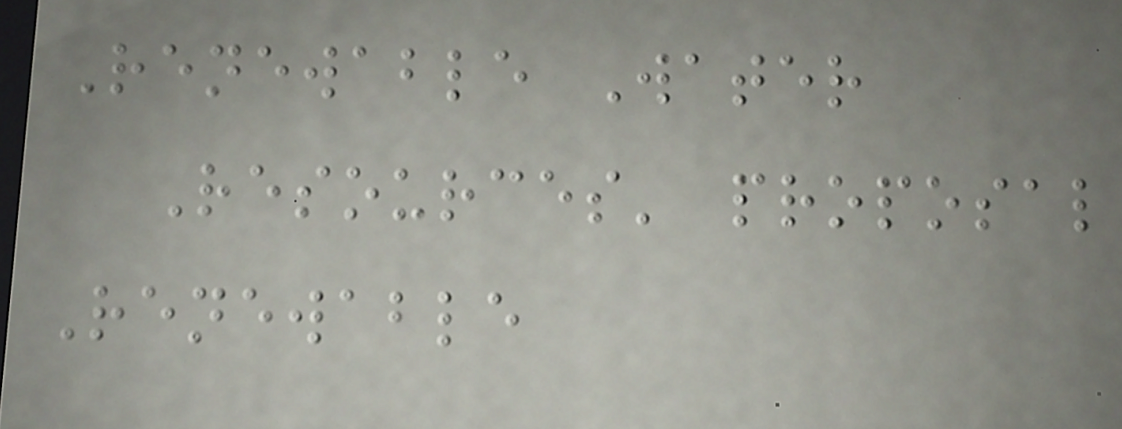Renewable Water
Resources' proposal
Renewable
